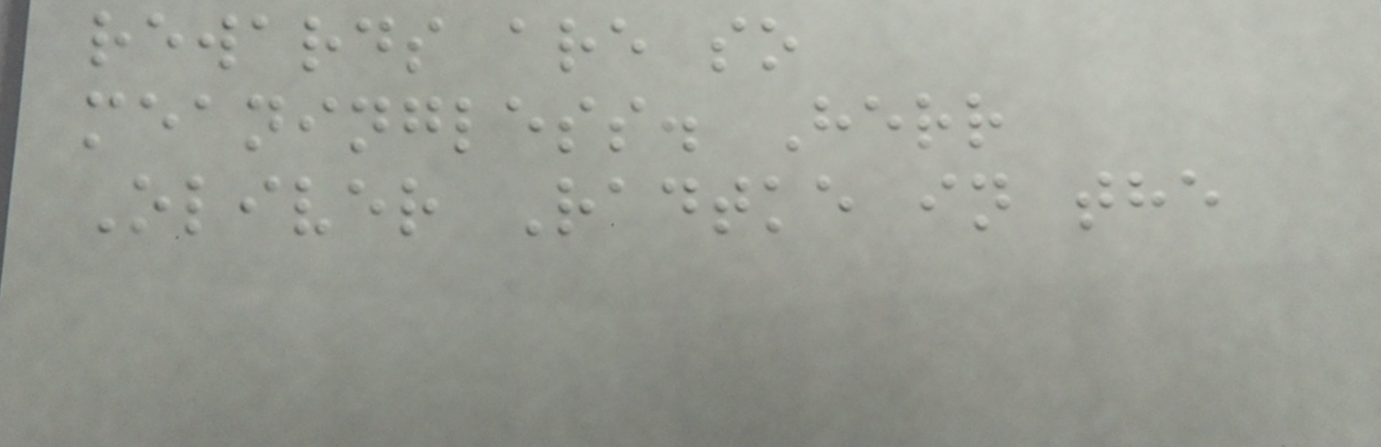rewards are so
meaningless. Herr
Oliver Radtke in the
